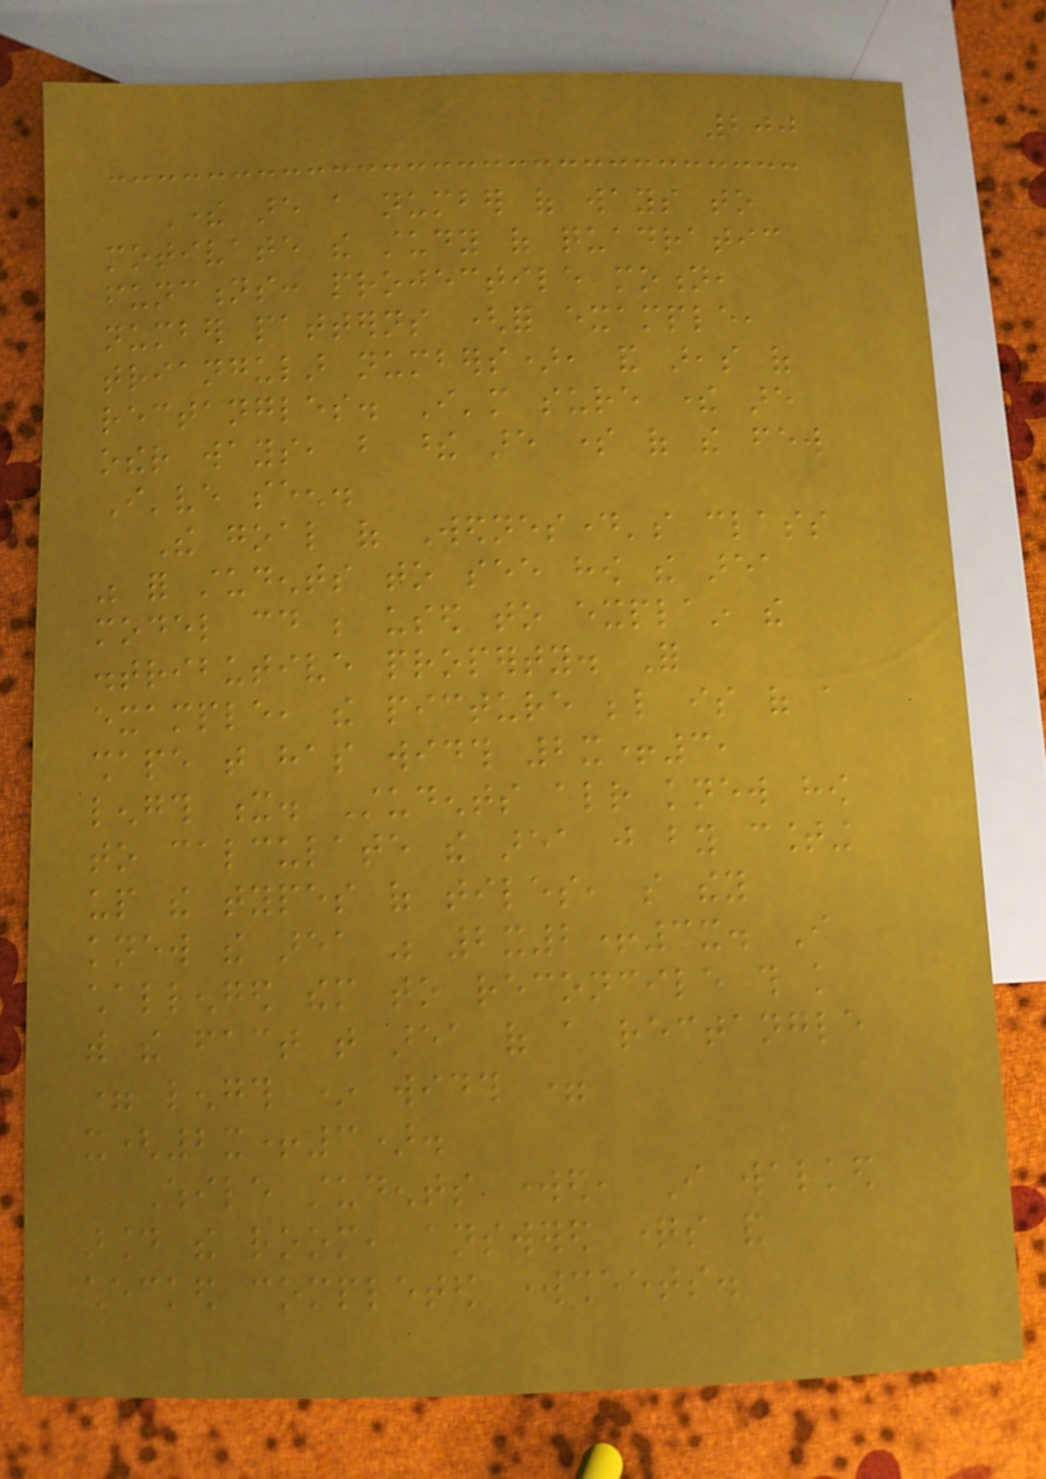200
There are a number of ways to
motivate the study of quadratic
functions: projectile motion,
number patterns (for example,
triangular numbers), and areas of
rectangles. I'm sure there are
other ways, but these are some of the few
I've seen.
The goal of Wednesday's class
was for students to see how the area
model could be used to explain the
distributive property. For
example, the picture below is of a
shape that has width 2x+3,
length x. Students already knew how
to calculate the area just by counting
up the types of tiles, so they
knew the area was 2x2+3x. I
challenged them to reconcile this knowledge
with the fact that area of a rectangle
= length * width =
x(2x+3).
While students worked, I walked
around the room, answered questions and
checked completed worksheets.
